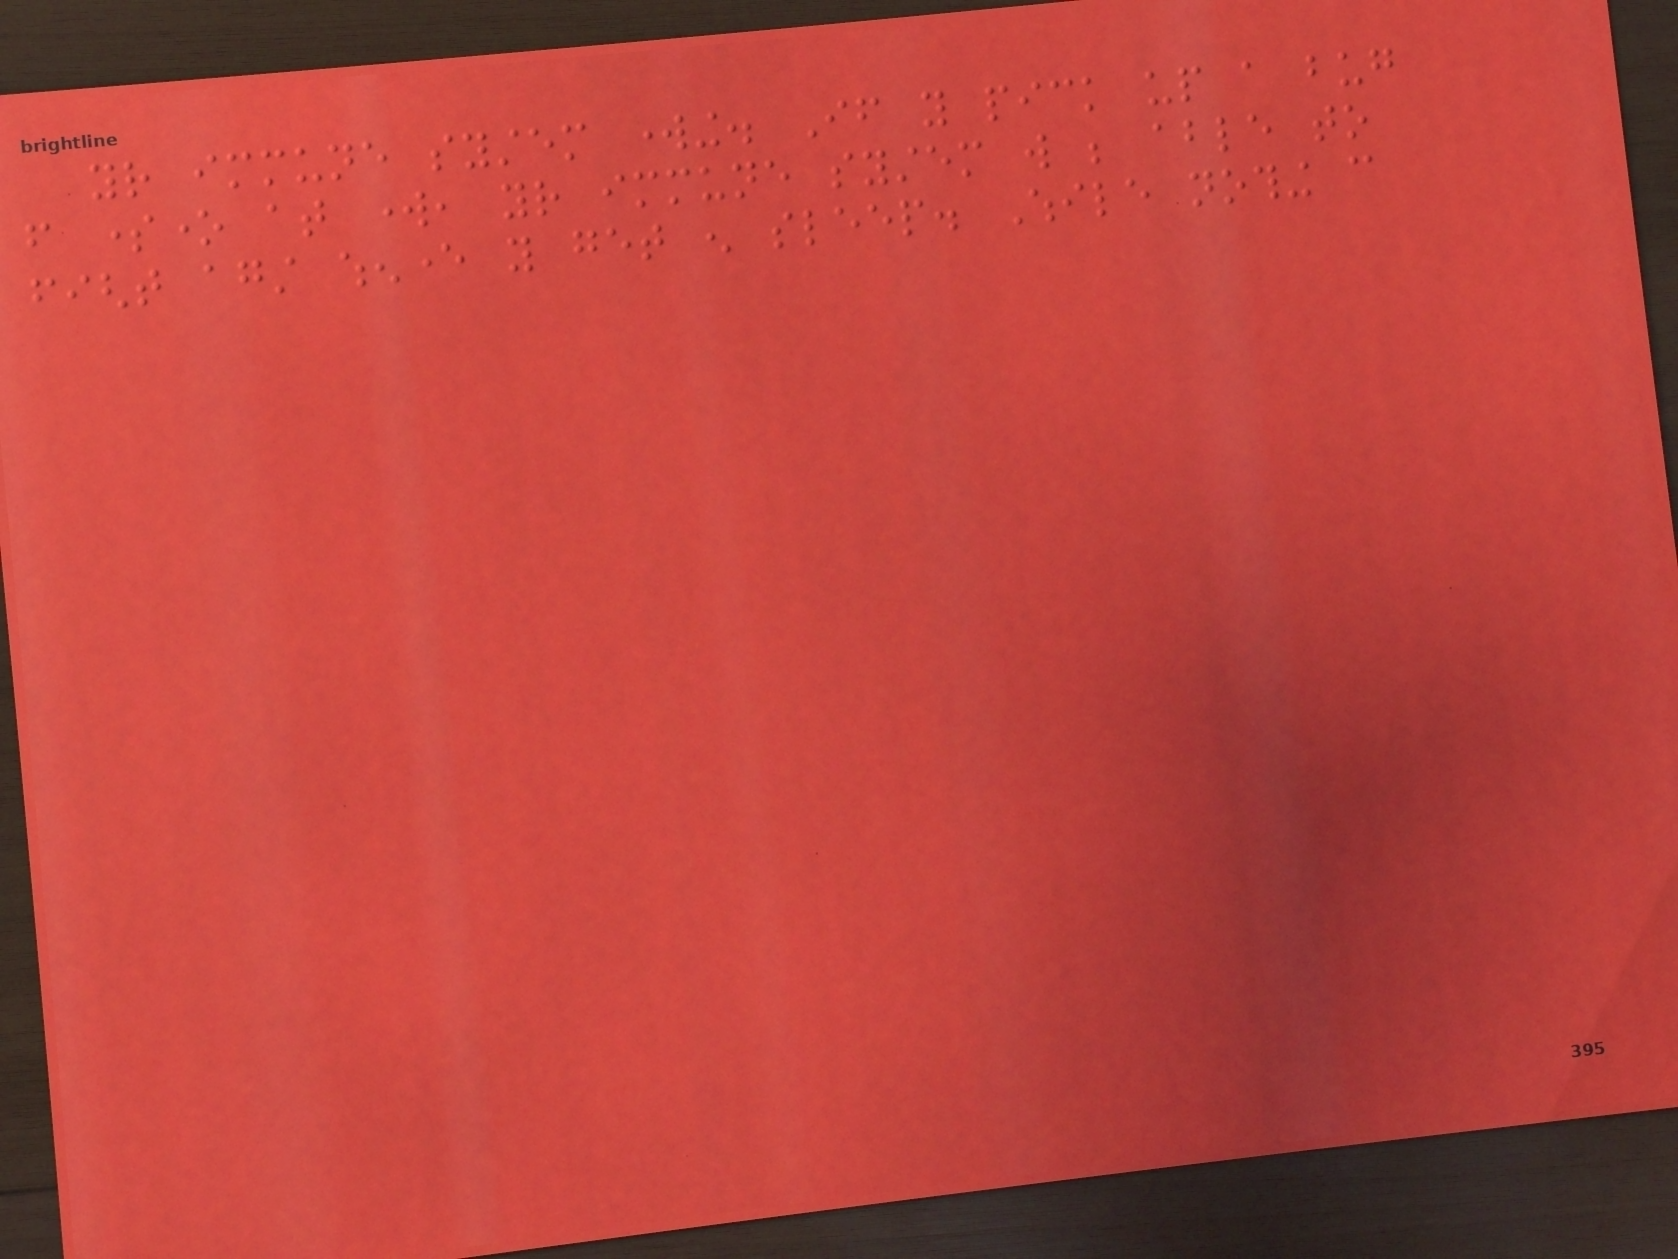your immune system working. If you pick up a bug
from someone at work, your immune system will be able to
fight against whenever you get enough sleep. While nothing can
